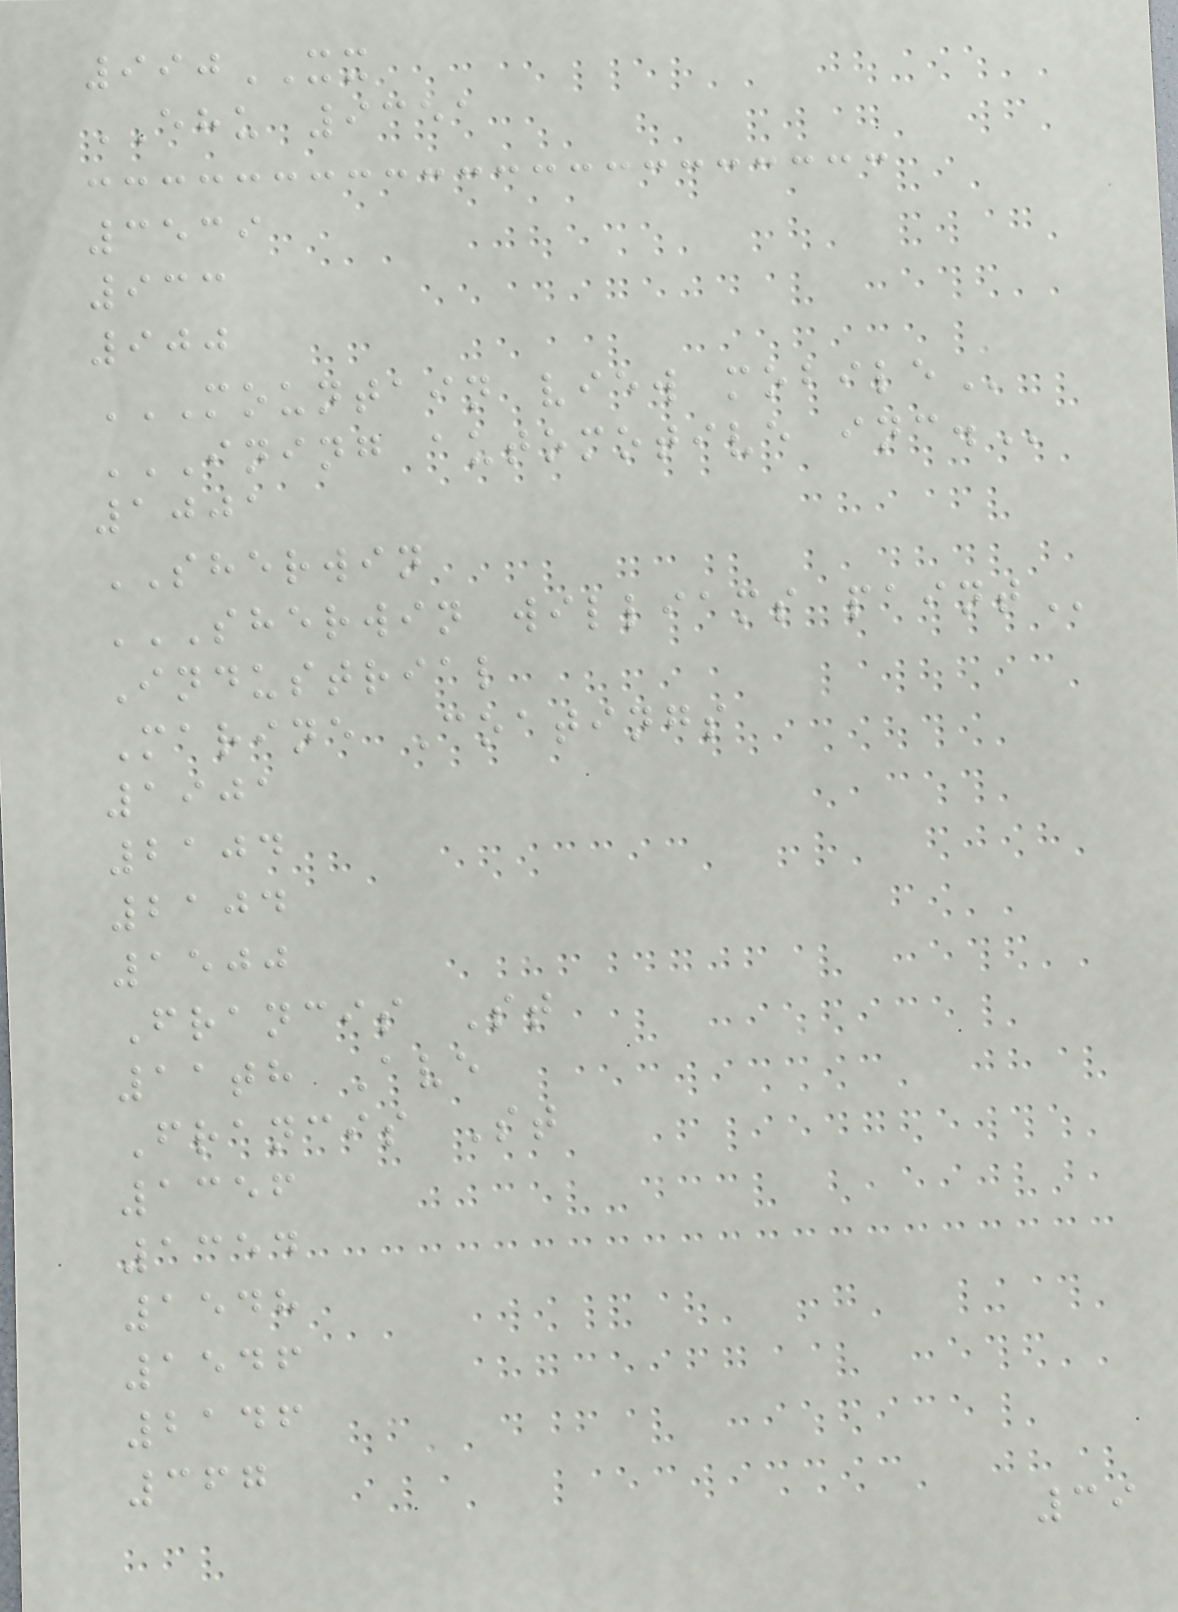990XX
EHU 9351
3539
933
900
MOUNTAIN VIEW MOBILE
INING AUTOMOTIVE INC.
1001
SHERWIN
SHERWIN WILLIAMS PAINT
Industrial
Marine Coatings
1901
2104
2104
1500
Francis St
11th Ave
Francis St
1356
1354
1548
1546
2146
367
39
